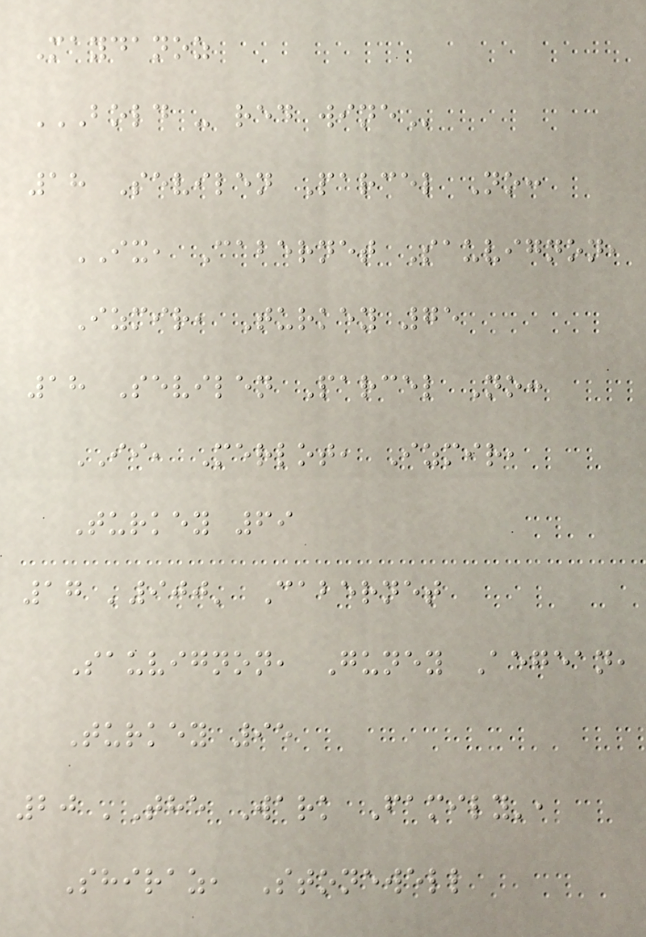Maydanoz
BOLD - RED WINE
18 Sevilen Parcel No:
IX, Cabernet Sauvignon,
Izmir, Turkey 75
18 Sevilen Parcel No:
II, Merlot, Izmir,
Turkey 69
17 '900' Cabernet
Sauvignon, Guney Aegean,
Turkey 95
20 'The Wark Family',
Shiraz, Stonewell
